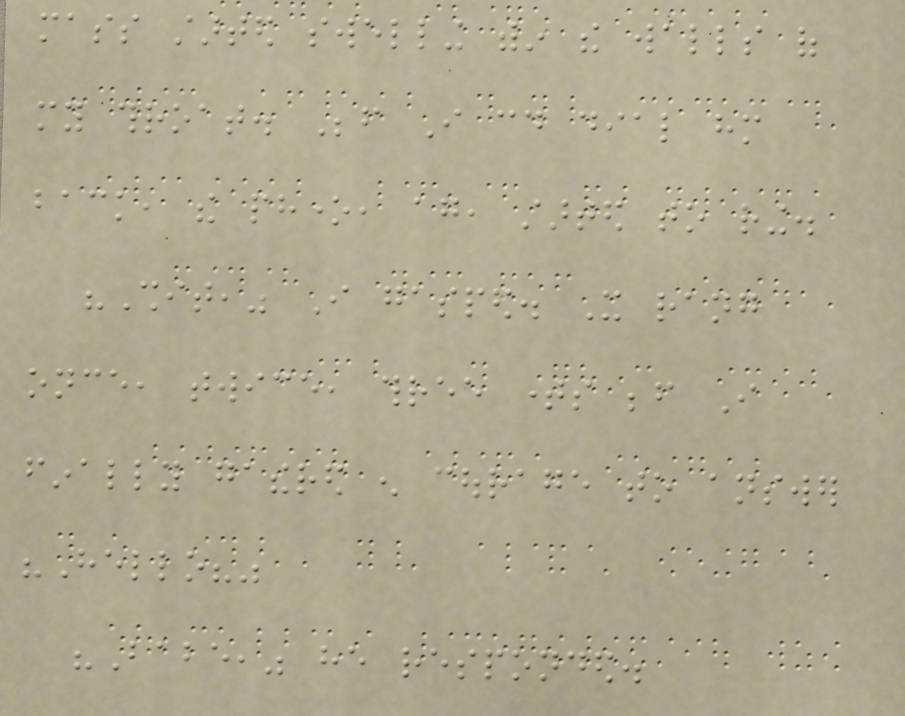mass started swelling within the walls of
my throat. Before I could dial him
back, the phone, again, started to ring.
"Shit," I gasped. It rang
once, twice, three times before I
finally gathered enough courage to answer
"Hello?"
"Babe," he responded.
